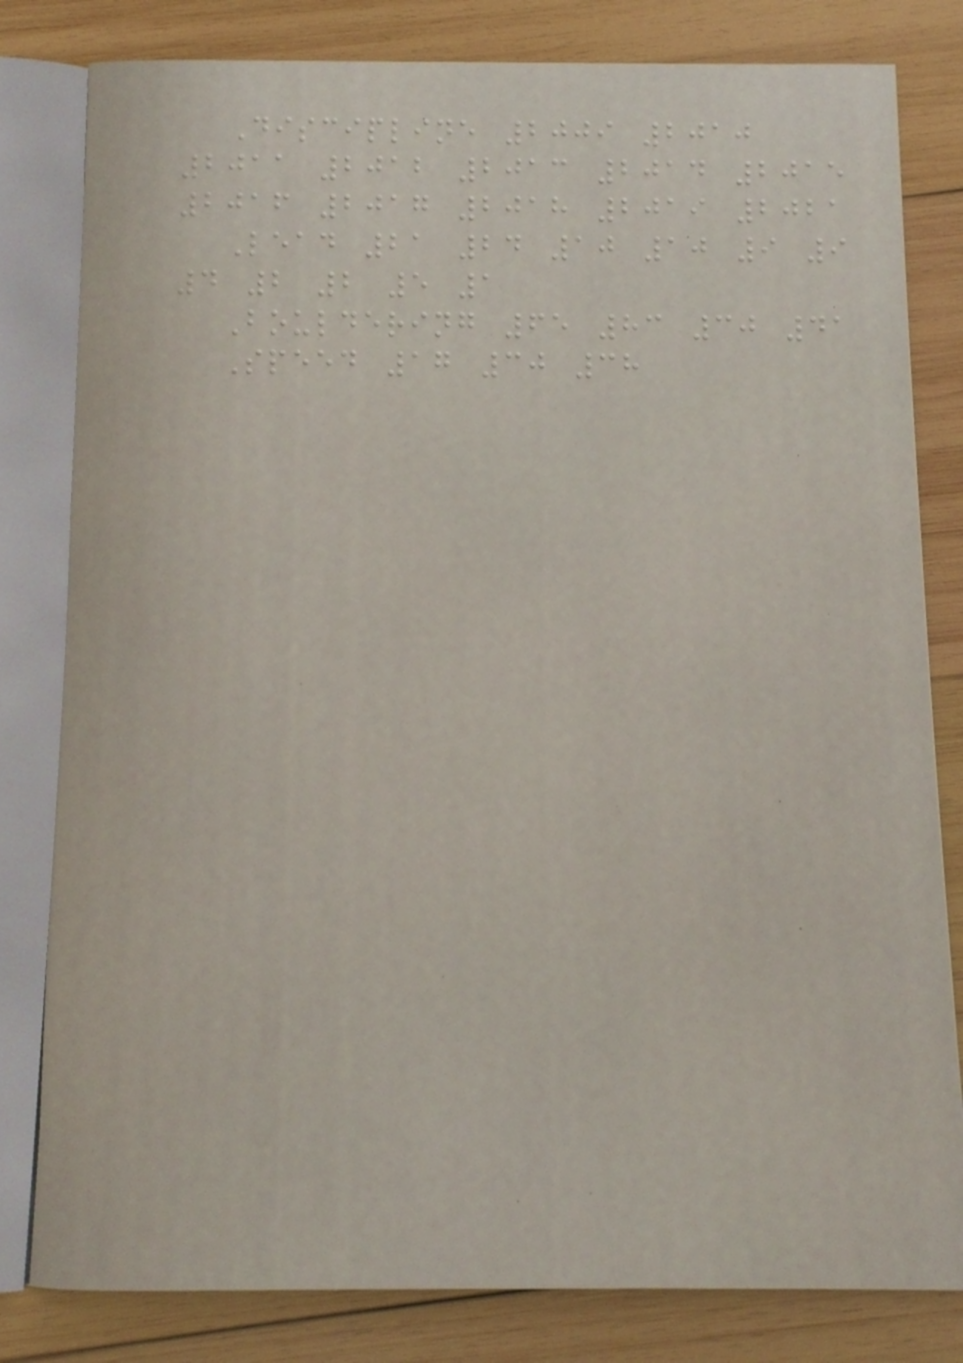Discipline 2009 2010
2011 2012 2013 2014 2015
2016 2017 2018 2019 2021
Lead 21 24 10 10 9 9
4 2 2 5 1
Bouldering 65 83 30 41
Speed 17 30 38
